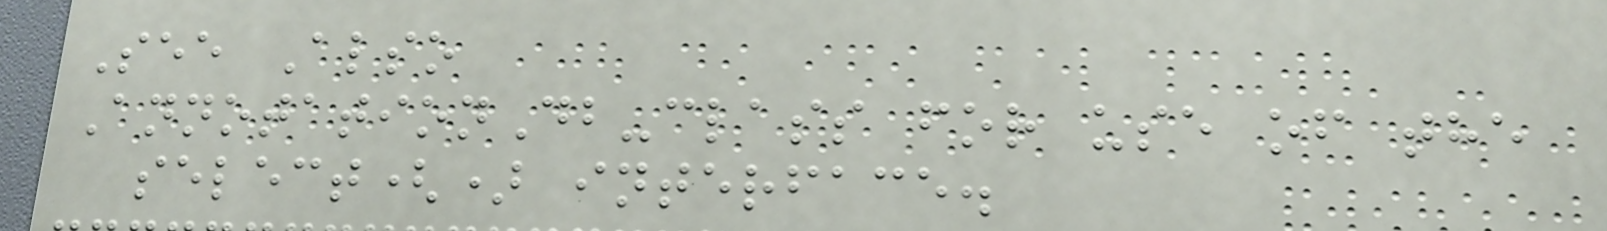See Also
AnnotationDb-class for use of the
select() interface.
